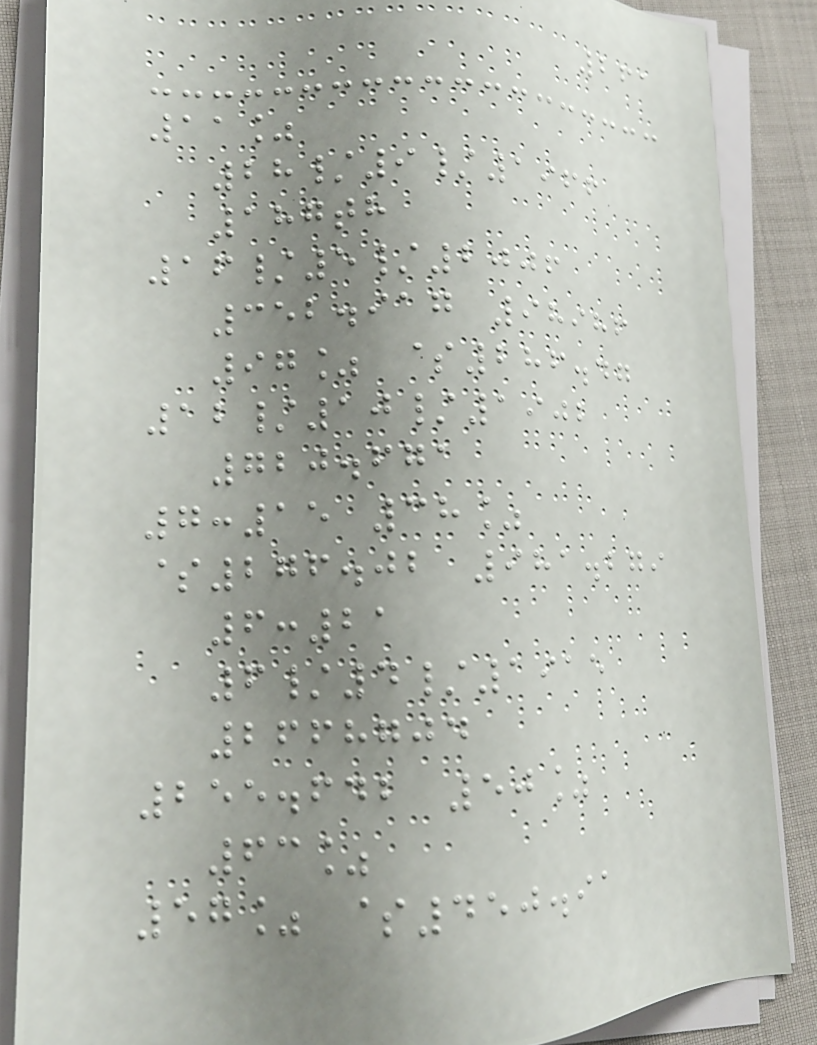261
11%
28/9/1966
187th
16/5/2006
352.917 98986
97% $286.47
12/10/1902
720.671
7:15 38%
$276.02 981.279
6:21
6/4/1915
2668704
255.642 50%
63%
57% $450.91
